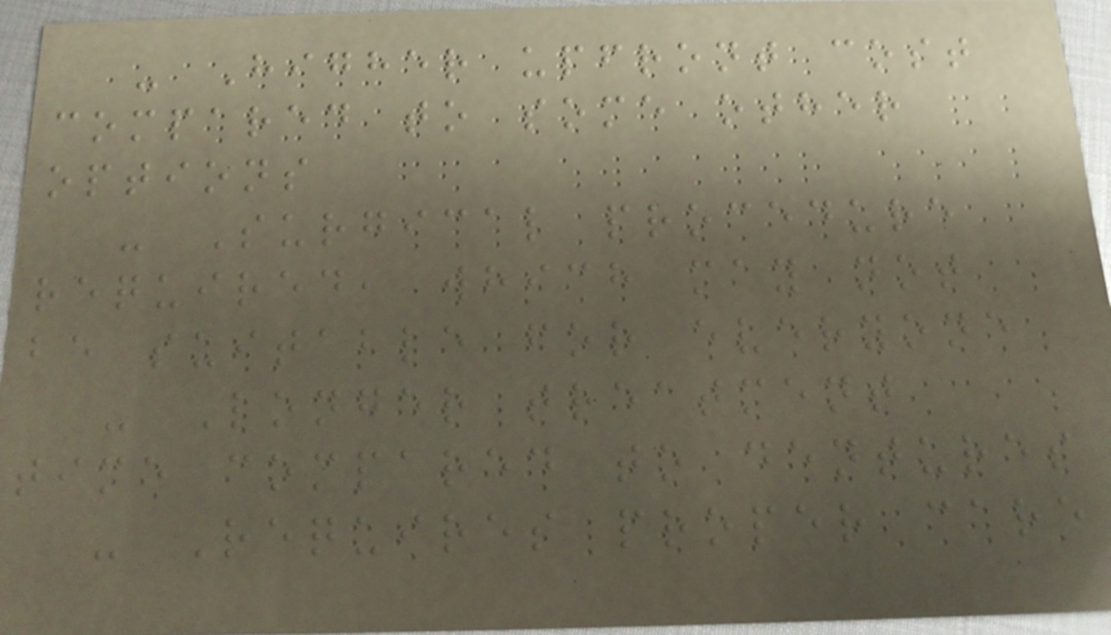- Higher upfront cost
compared to some other
options
- Surgical procedure
required, which may not
be suitable for everyone
- Longer treatment
time compared to dentures
- Requires proper care
